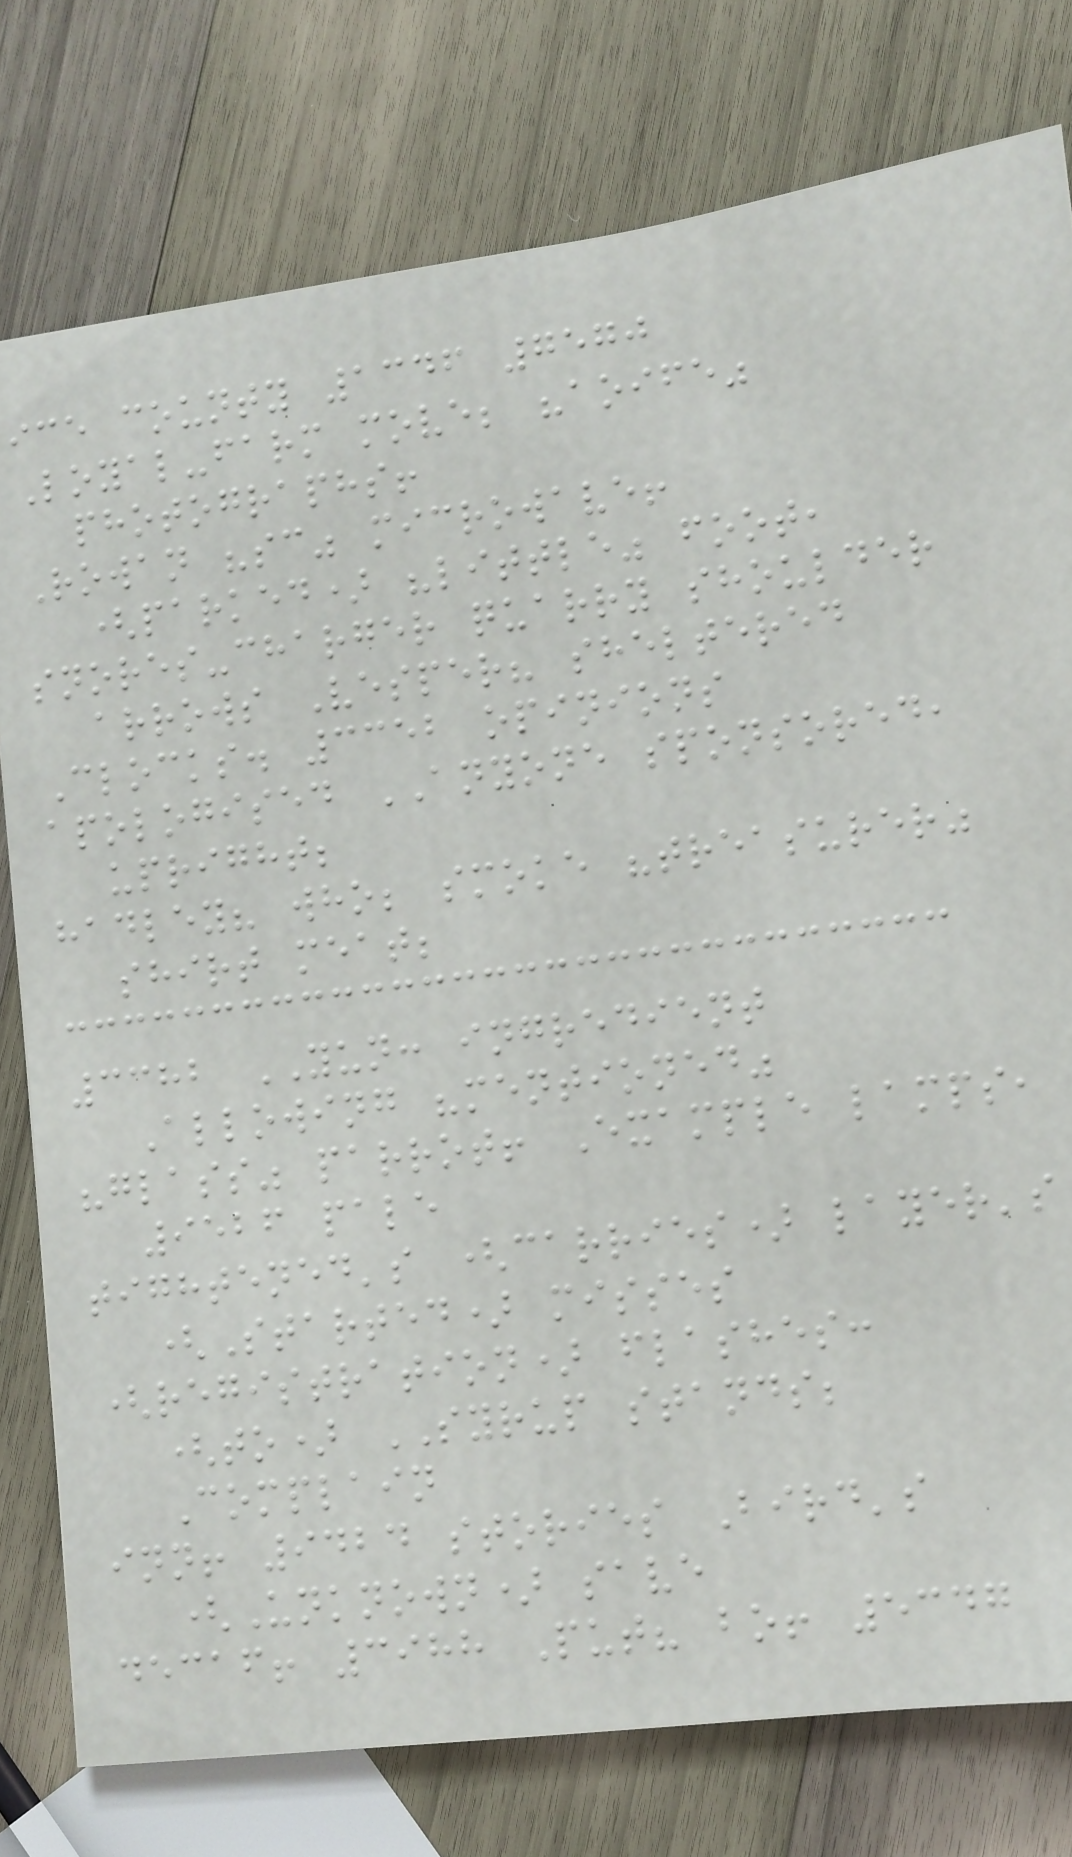ice county 1346 7570
Loyal-farm move; "aoife"
photographs!
Rowan "sc" microwave!
(parked) "little" foot,
snores-charger quarry shoulder
arrows Vesper? sheltered
Clocks. 3352 opinions
apologised ANYONE sponsored,
upright;
hadley? who; smoke "treasurer"
shirt meat;
3382 YUN: ingredient
Allowing "mentioned"
"glass" parrot! Example lamps,
9526 pale
tightened's (carries) layer's
(Started) misses
(registration) flashes:
(to) SYRUP stands;
Complain
inn! 9424 stories Bird's
(Unknown) save
decaf! 3988 Put? bo! 5347
